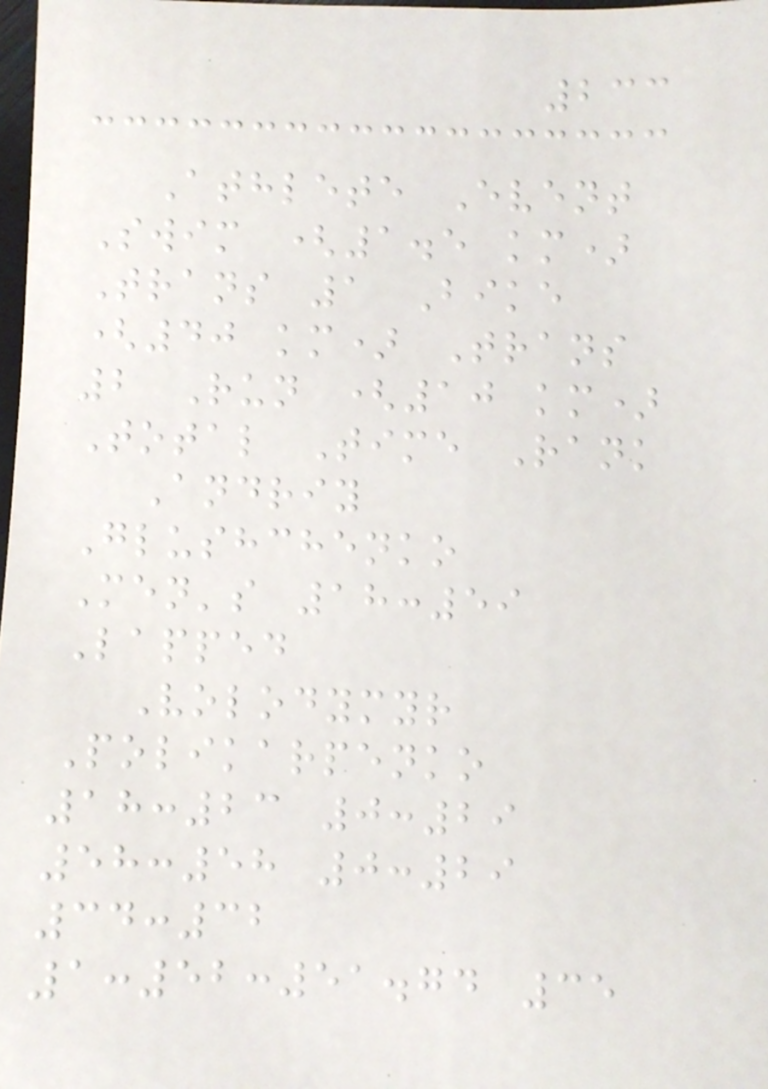233
Athlete Event
Swim (1.5 km)
Trans 1 Bike
(40 km) Trans
2 Run (10 km)
Total Time Rank
Andriy
Glushchenko
Men's 18:59
Lapped
Volodymyr
Polikarpenko
18:23 0:29
58:58 0:29
34:32
1:52:51.74 35
